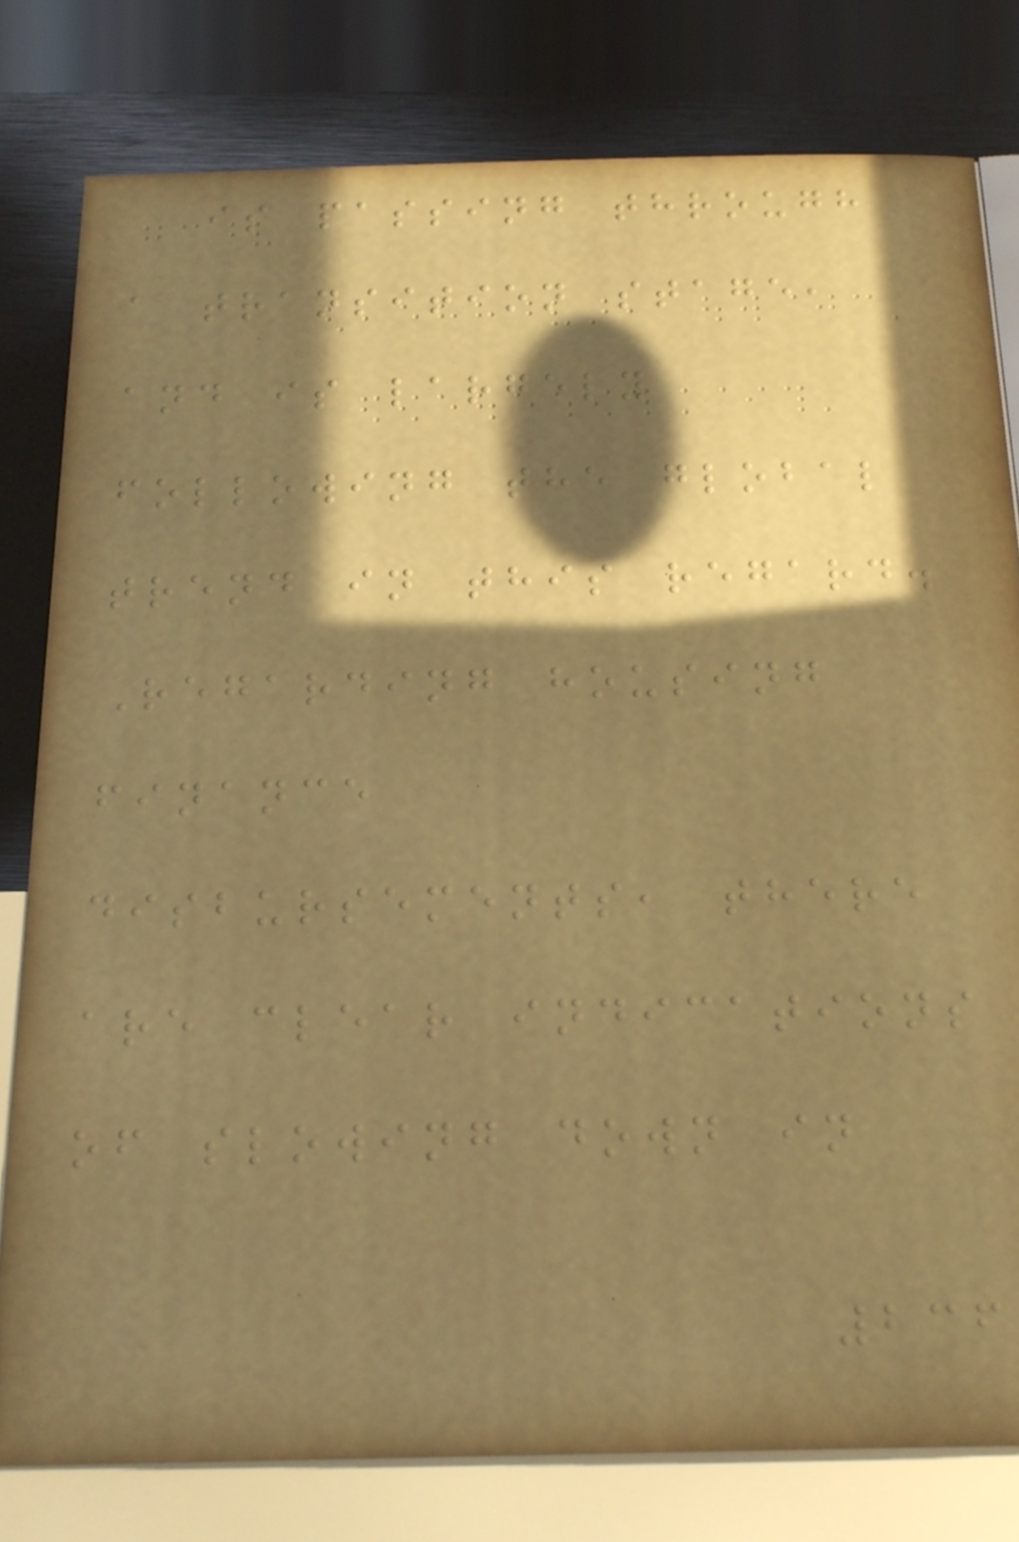is passing through
a transition stage,
and is largely
following the global
trend in this regard.
Regarding housing
finance
disbursements, there
are clear indications
of slowing down in
236
